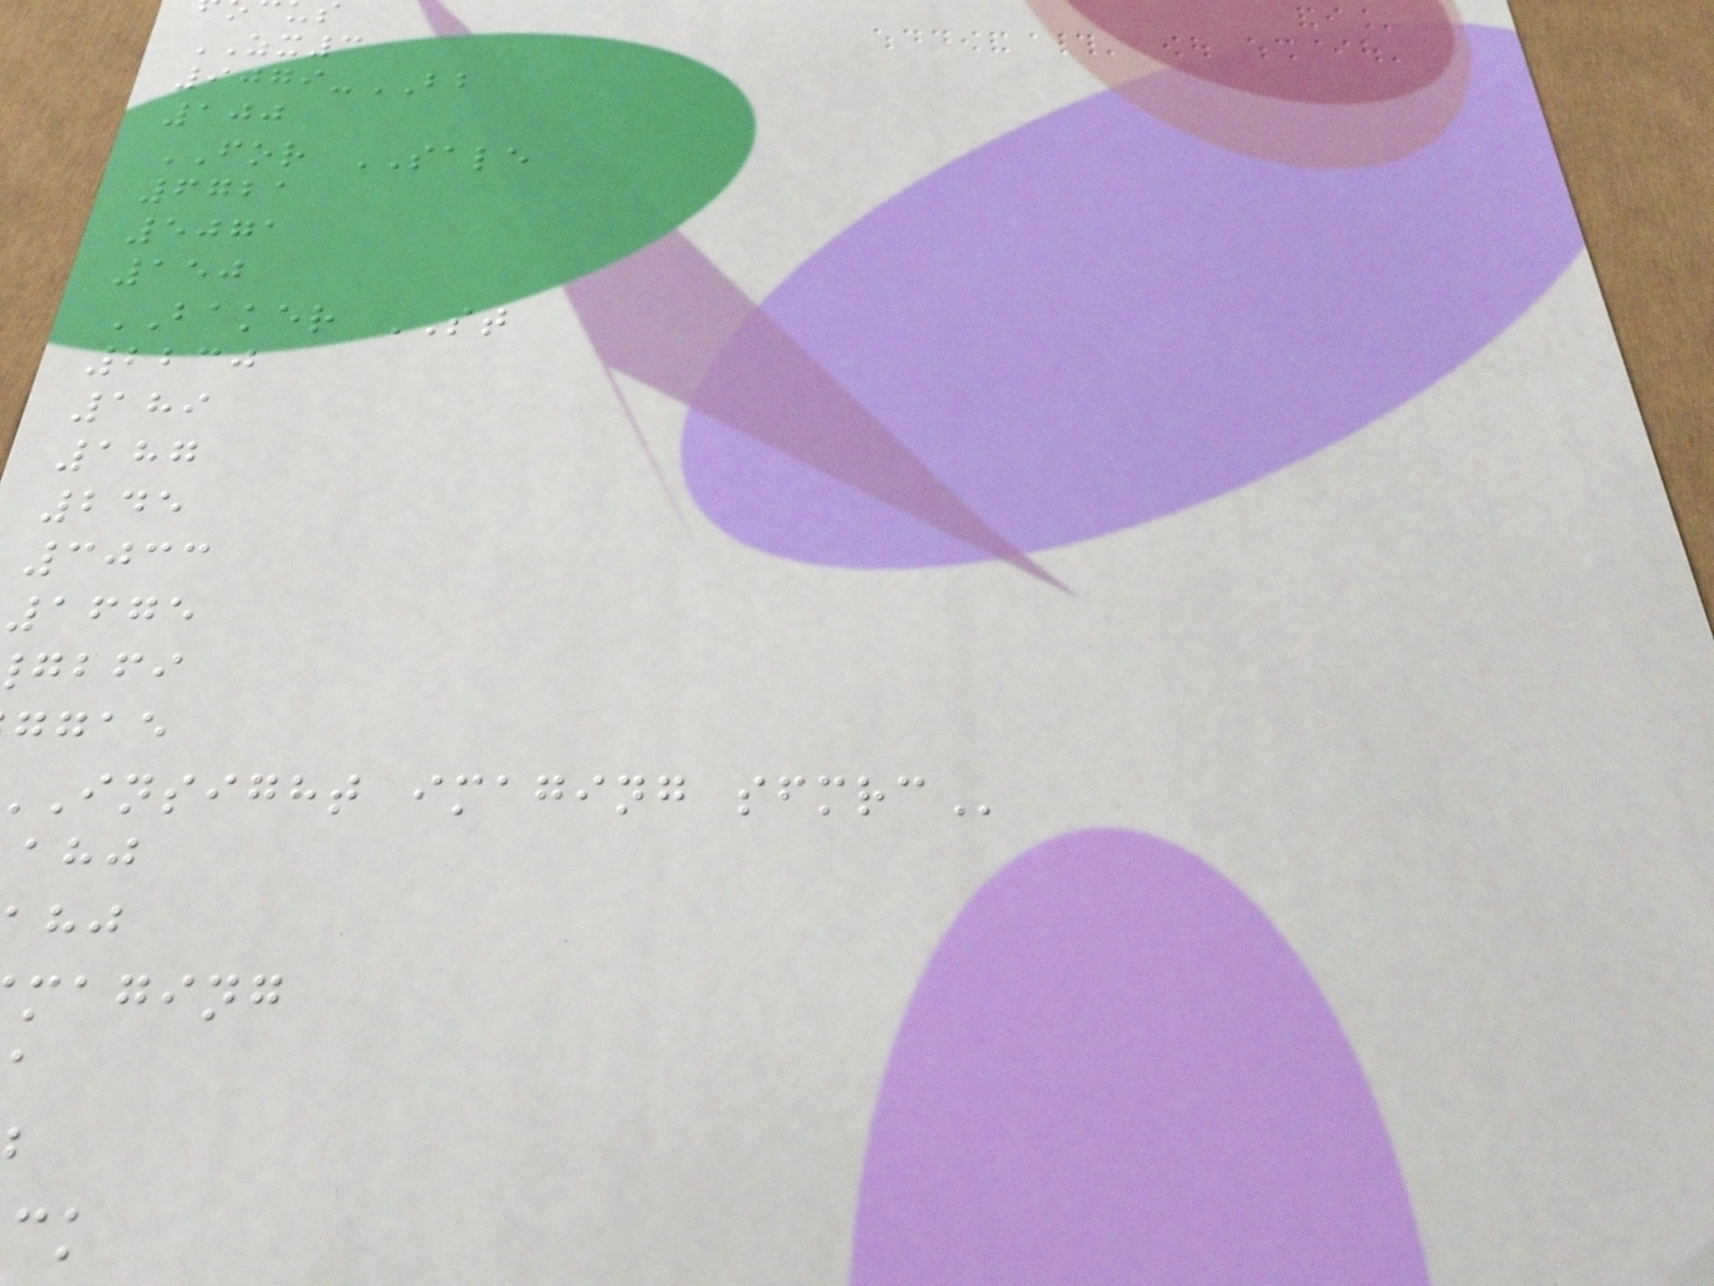ZX3
9079-BB
100
FOR SALE
6721
5071
150
BAKER ST
2230
189
187
245
3033
1675
gbfi
ggae
insight imaging
maging
